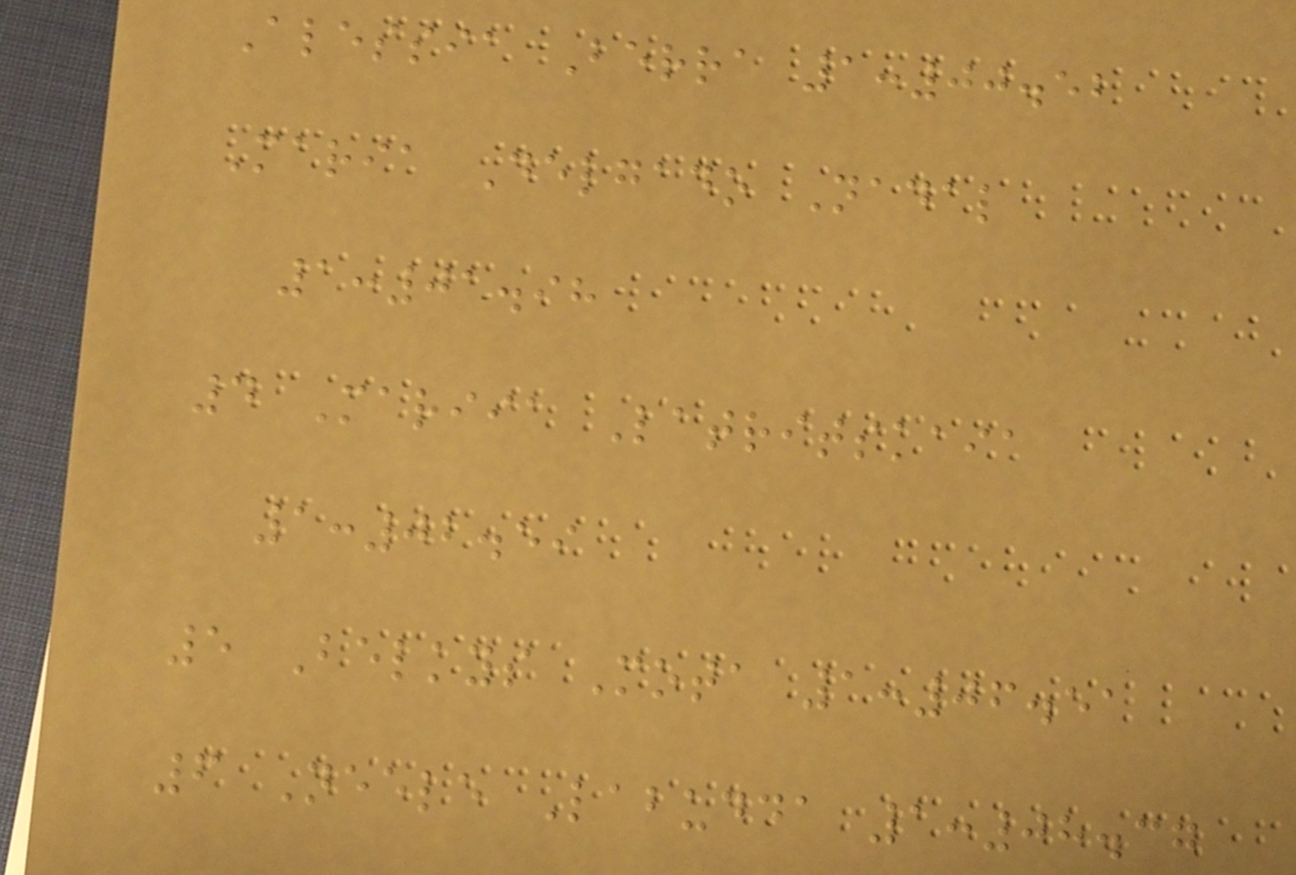Alessia Berra 1:00.52
Maria Delgado Nadal
1:01.98
4 Mariia Latritskaia
1:02.59
5 Belkys Mota 1:06.51
6 Neele Labudda 1:08.37
